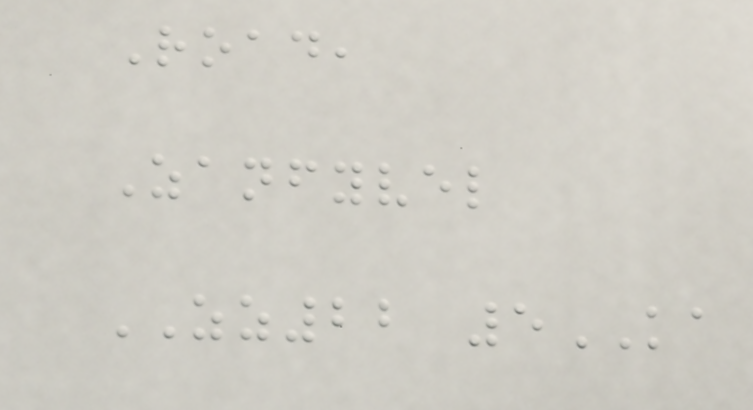Road,
Zanfyvel
ZZ22 5KA
